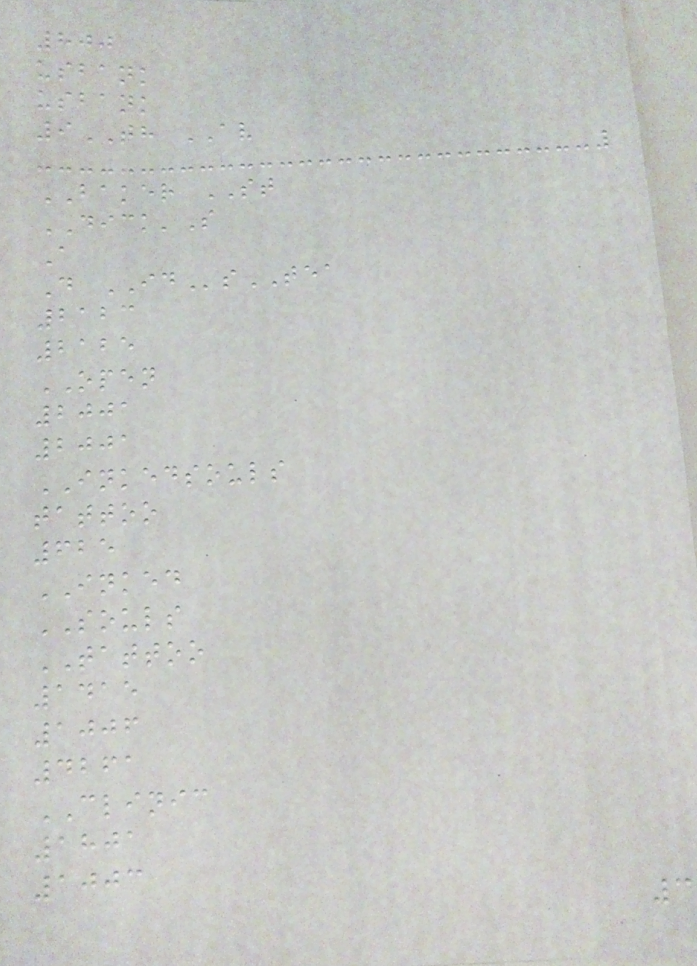800
usbank
usbank
9TH AV
BAKER ST
DICK'S
A
D IDsTEA
2123
2125
OPEN
2001
2001
INKEDSOULS
tattoo
625
INKED
SOULS
TATTOO
1415
1006
4261
CLINIC
1801
1003
3
